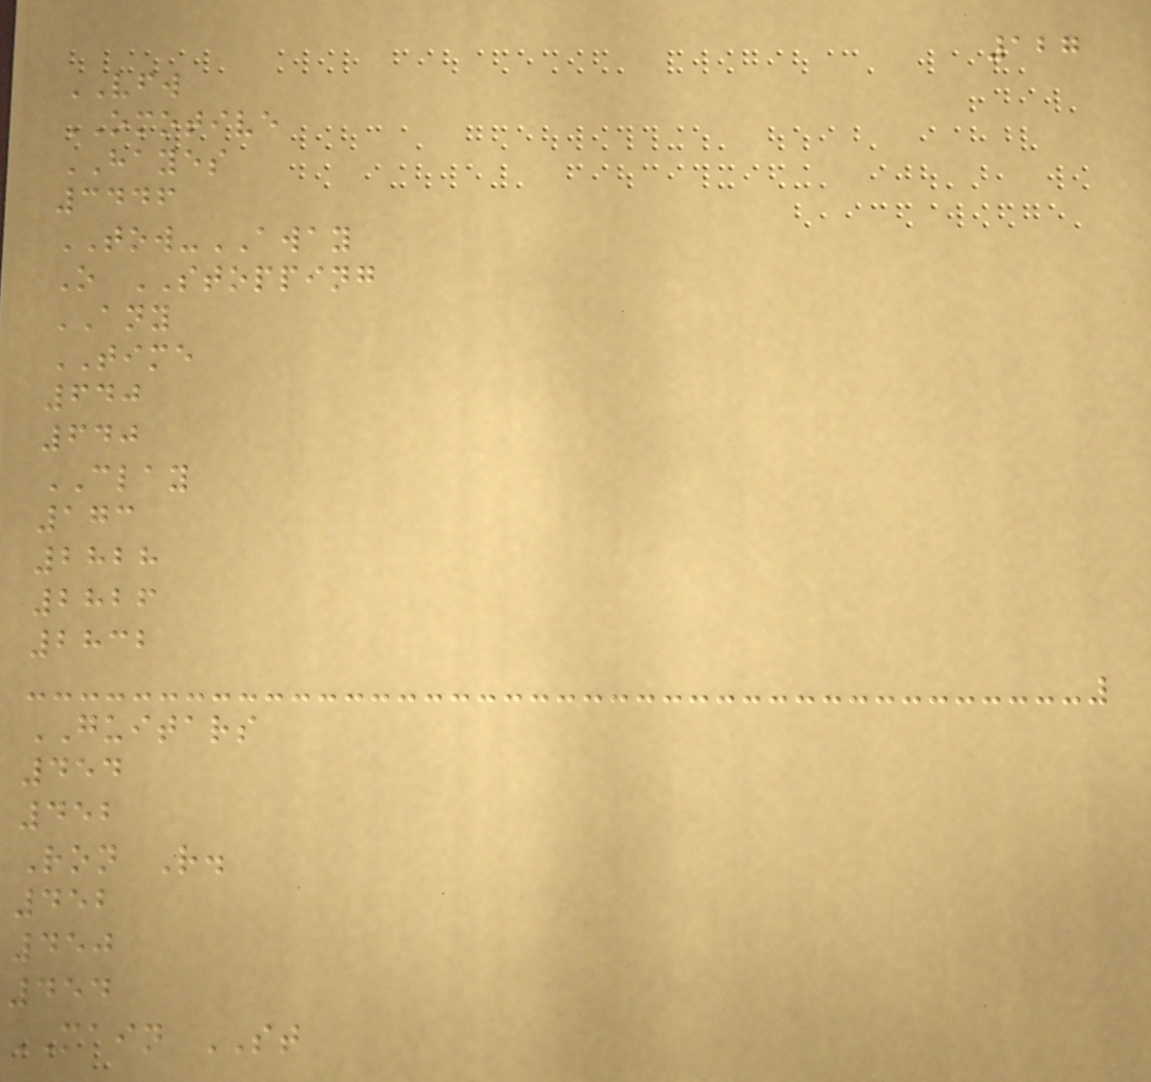127
VFW
OMOTIVE
HAYES
3446
TOW-AWAY
O STOPPING
ANY
TIME
640
640
CLAY
173
2828
2826
2832
GUITARS
454
452
Ron R.
452
450
454
MAIN ST
